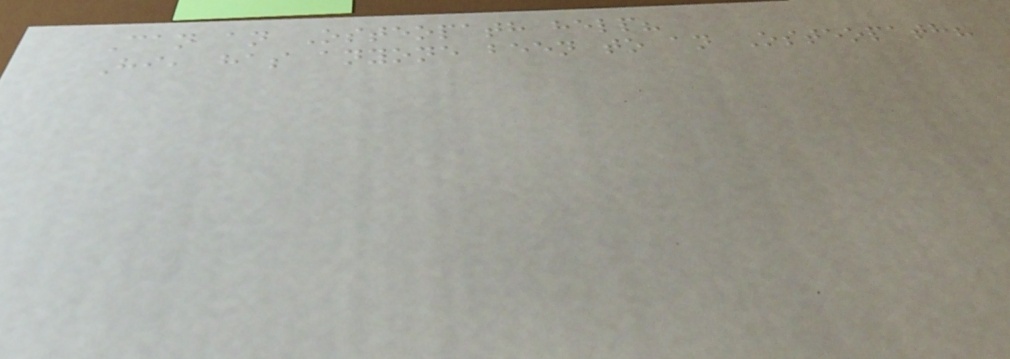Can an Osteopath help?
Hi, has anyone been to an Osteopath?
